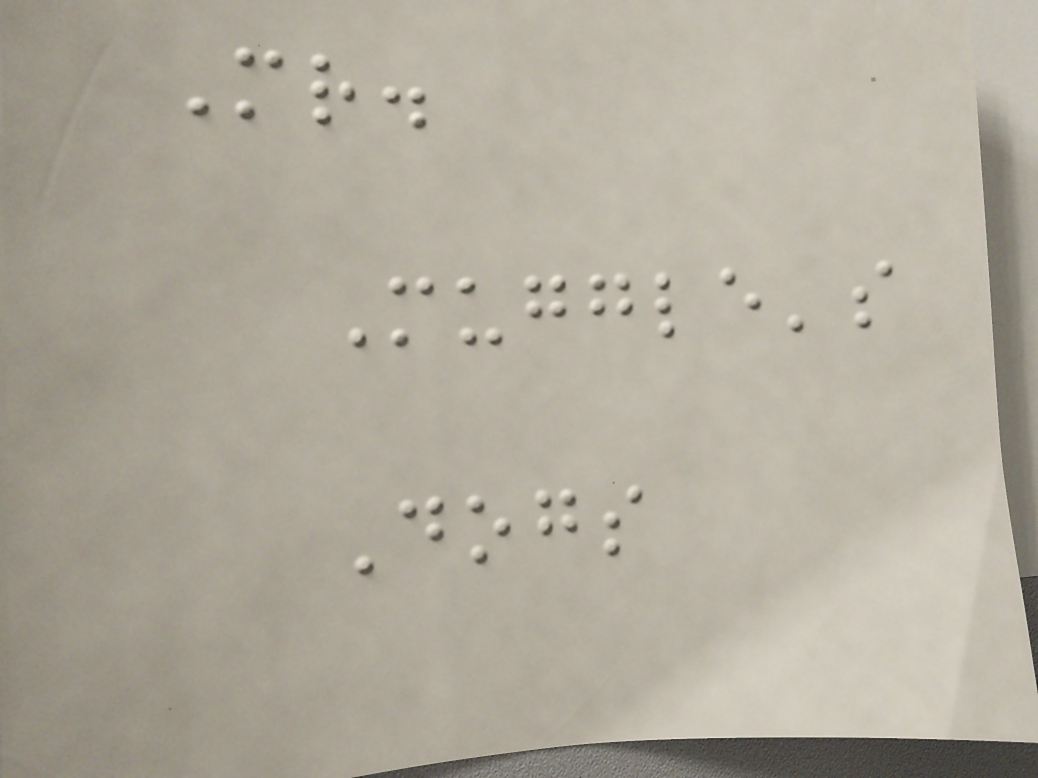Mr.
Muggle's
Dogs
